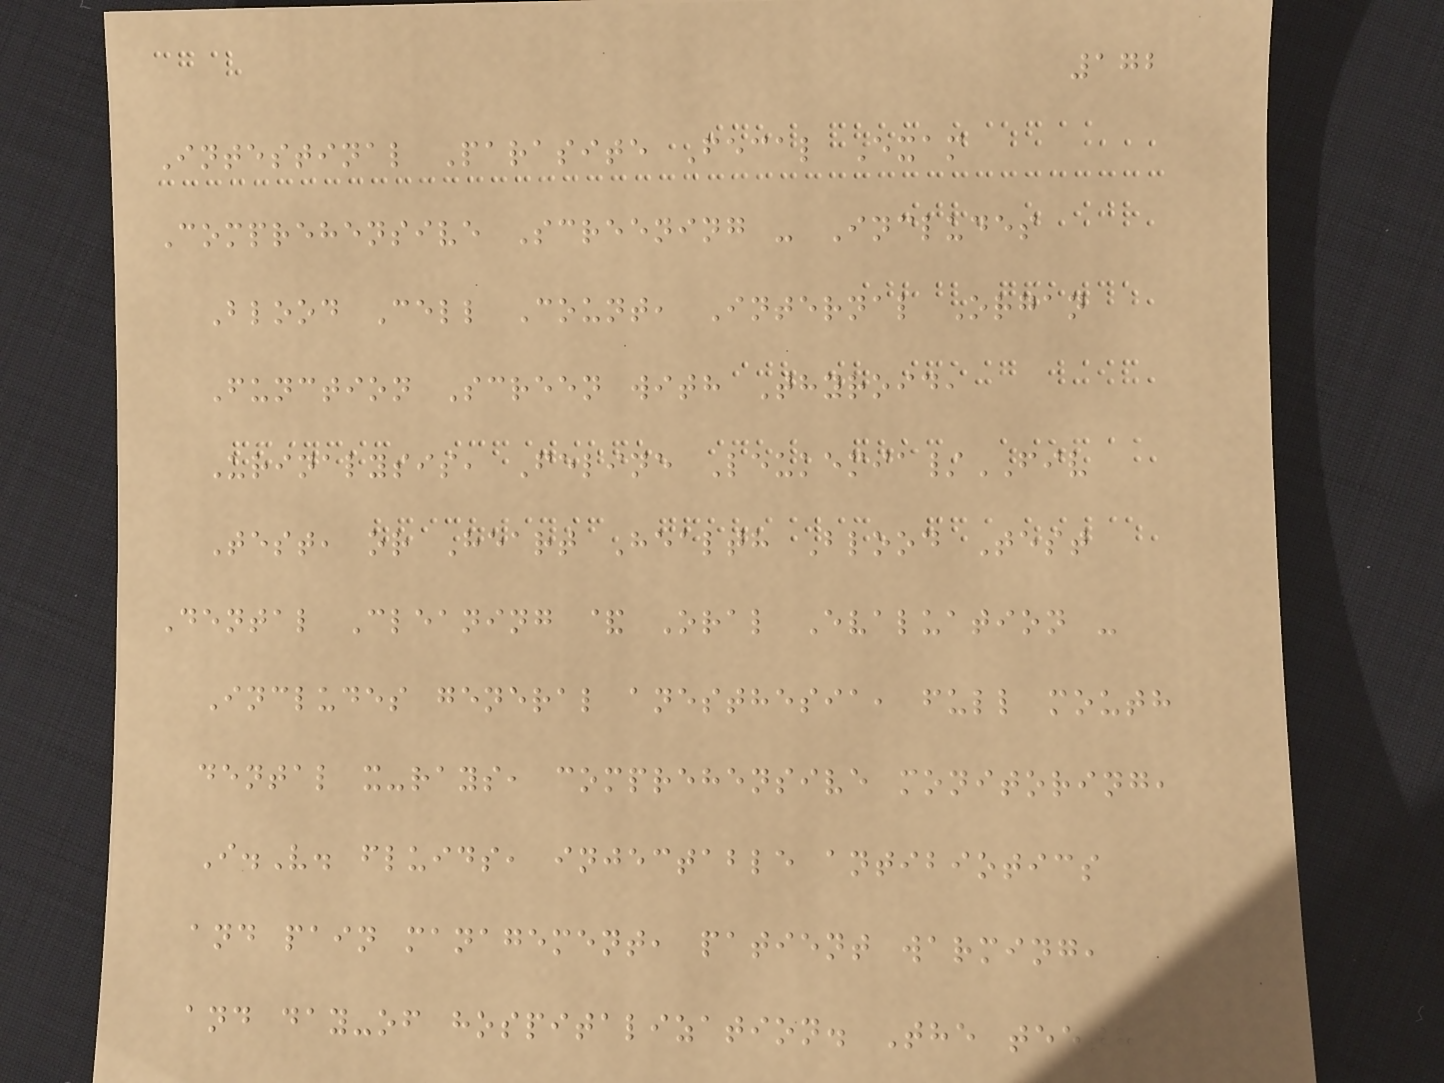172
Intestinal Parasite Fecal Exam
Comprehensive Screening - Includes
Blood Cell Count, Internal Organ
Function Screen with Thyroid,
Urinalysis, Feline Leukemia/FIV
Test, or Heart Health Blood Test
Dental Cleaning & Oral Evaluation -
Includes general anesthesia, full mouth
dental x-rays, comprehensive monitoring,
I.V. fluids, injectable antibiotics
and pain management, patient warming,
and day-of hospitalization. The teeth
